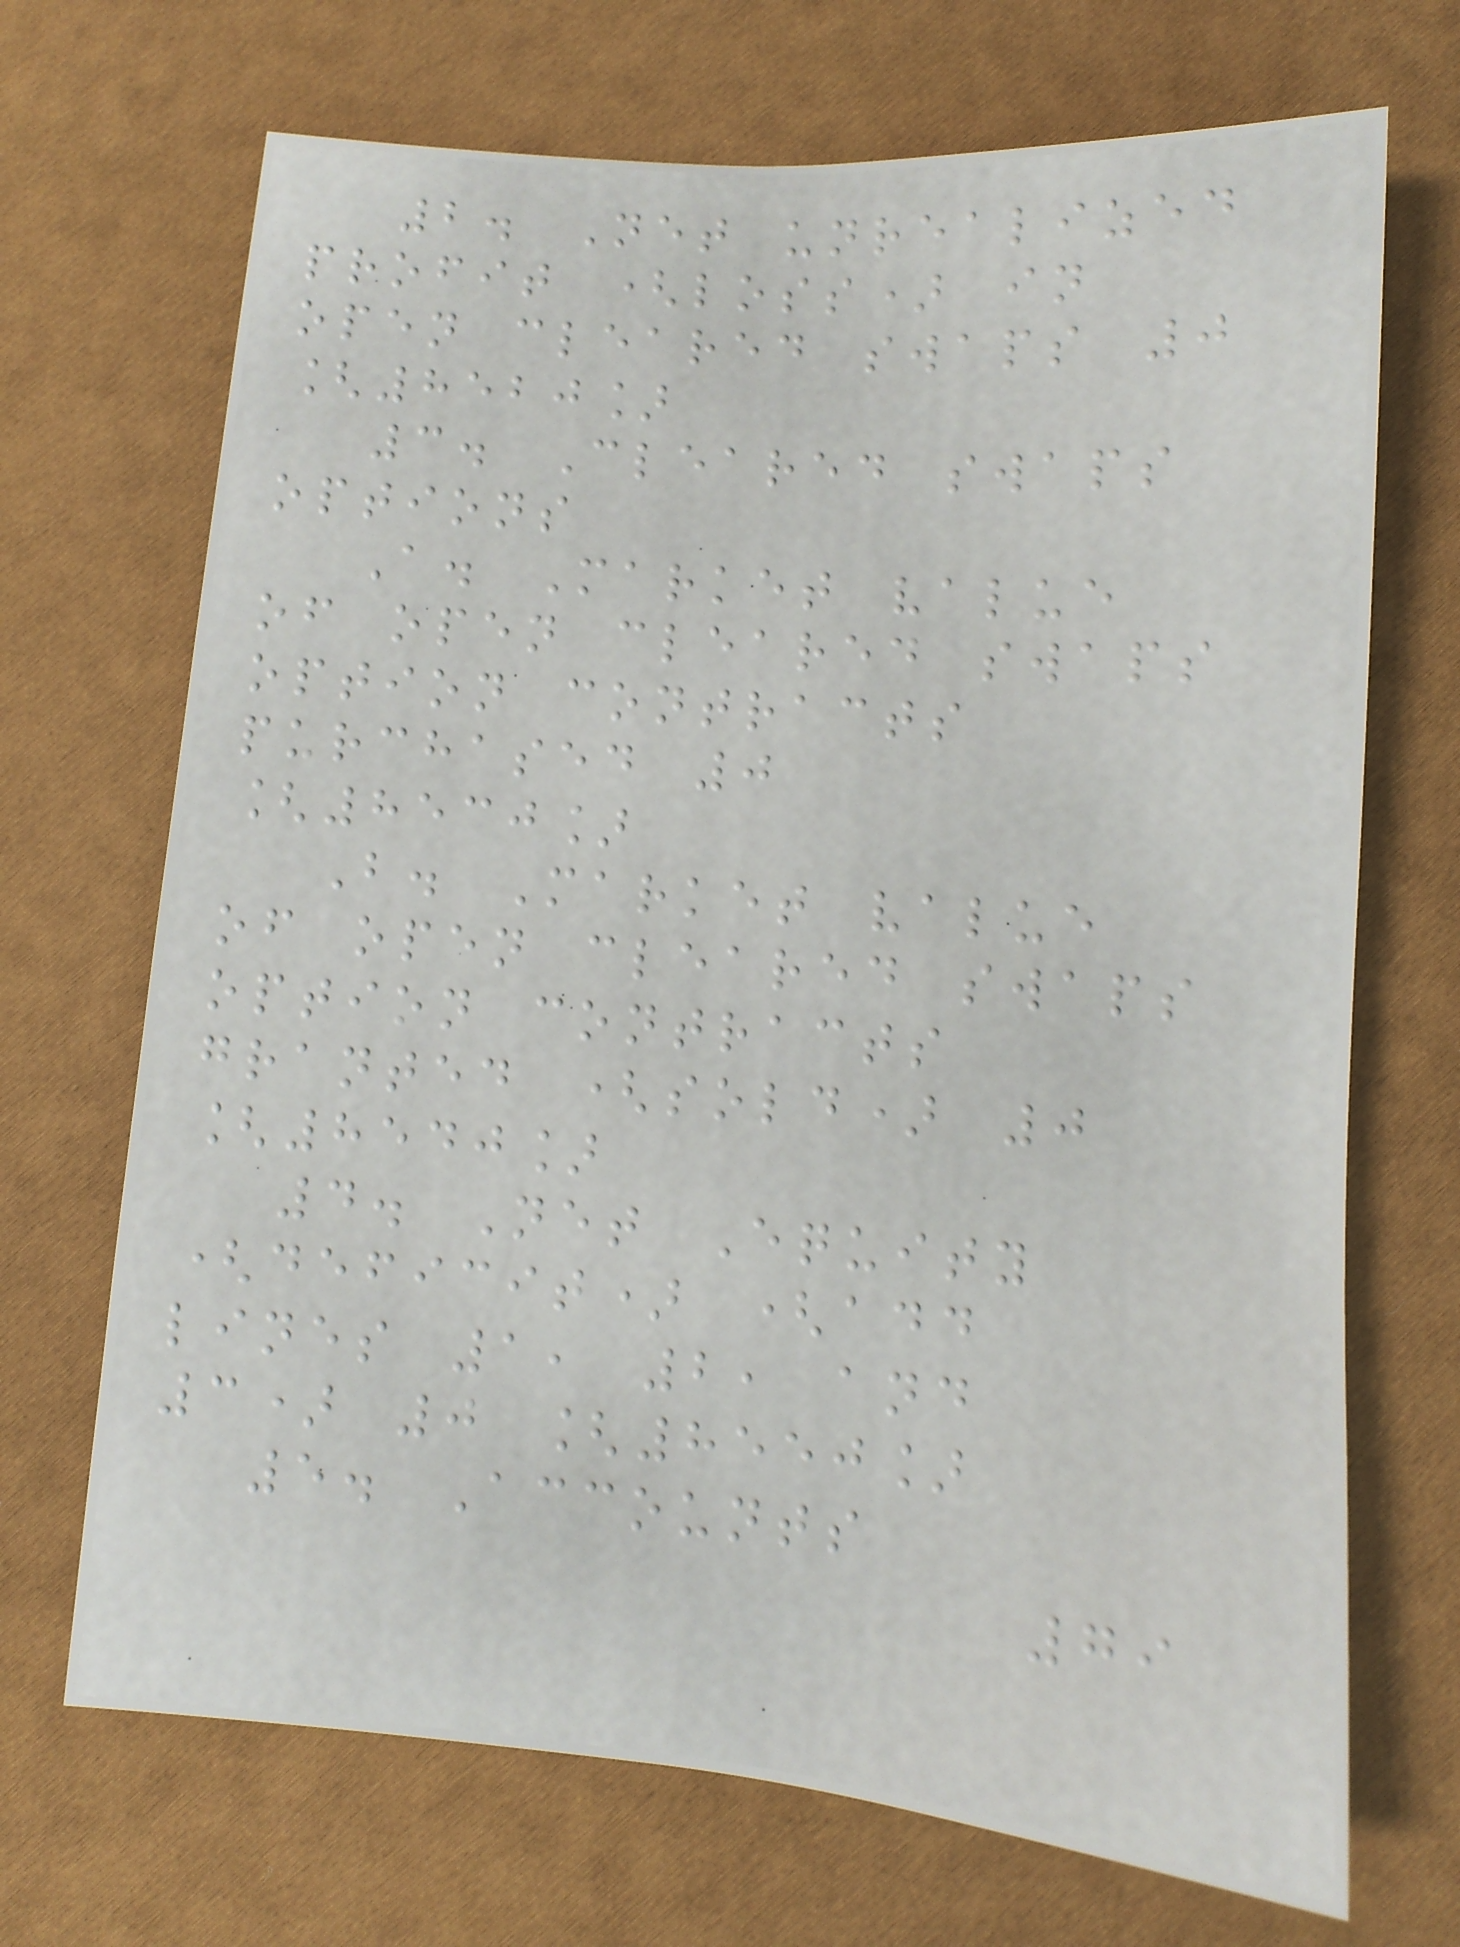2. Net unrealized
profit (loss) in
open cleared swaps 0
[8520]
3. Cleared swaps
options
A. Market value
of open cleared swaps
option contracts
purchased 0
[8530]
B. Market value
of open cleared swaps
option contracts
granted (sold) 0
[8540]
4. Net Equity
(deficit) (add
lines 1, 2, and
3) 0 [8550]
5. Accounts
79
